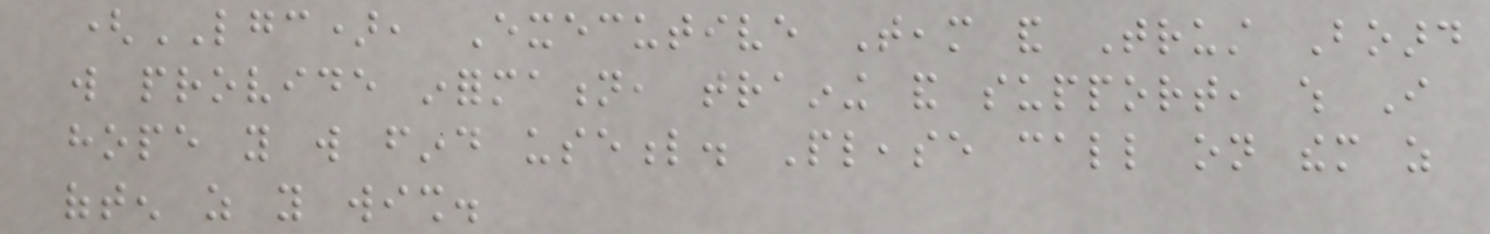(LGC), Executive Team and Trust Board
will provide information, training and support, which I
hope you will find useful. Please call on them as
often as you wish.
